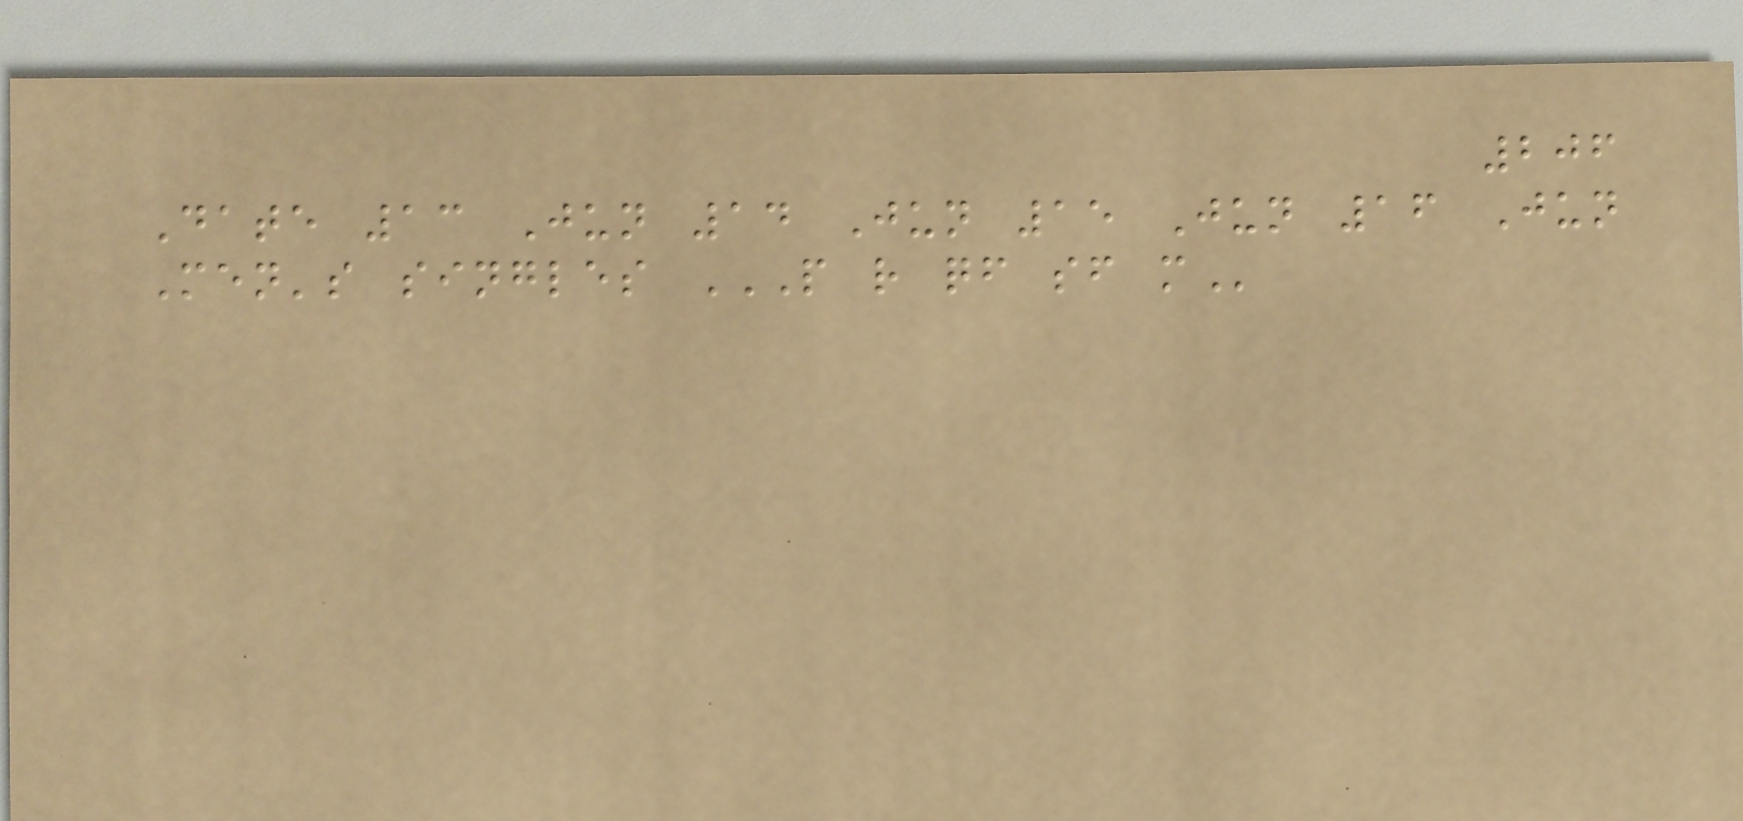206
Date 13 Jun 14 Jun 15 Jun 16 Jun
Men's singles P R QF SF M
